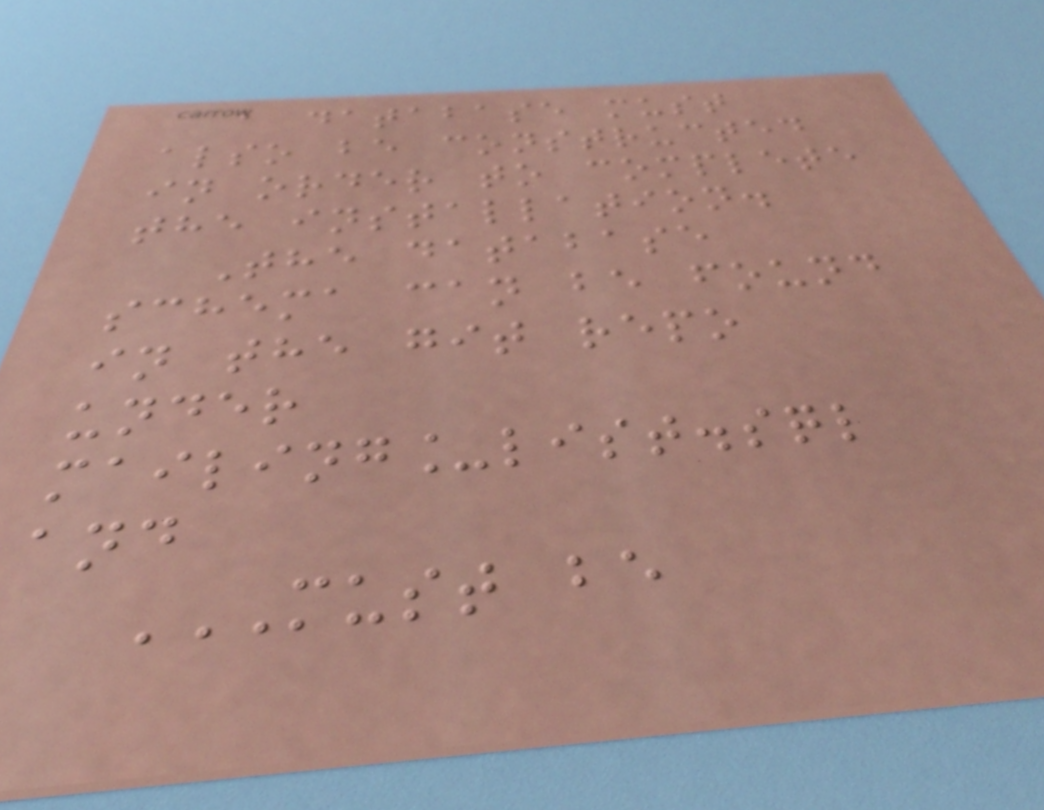a database must
also be constructed
in order to complete
the installation.
The database
schema can be found
in the git repo
under
mailing_list.sql
and
MUST BE
